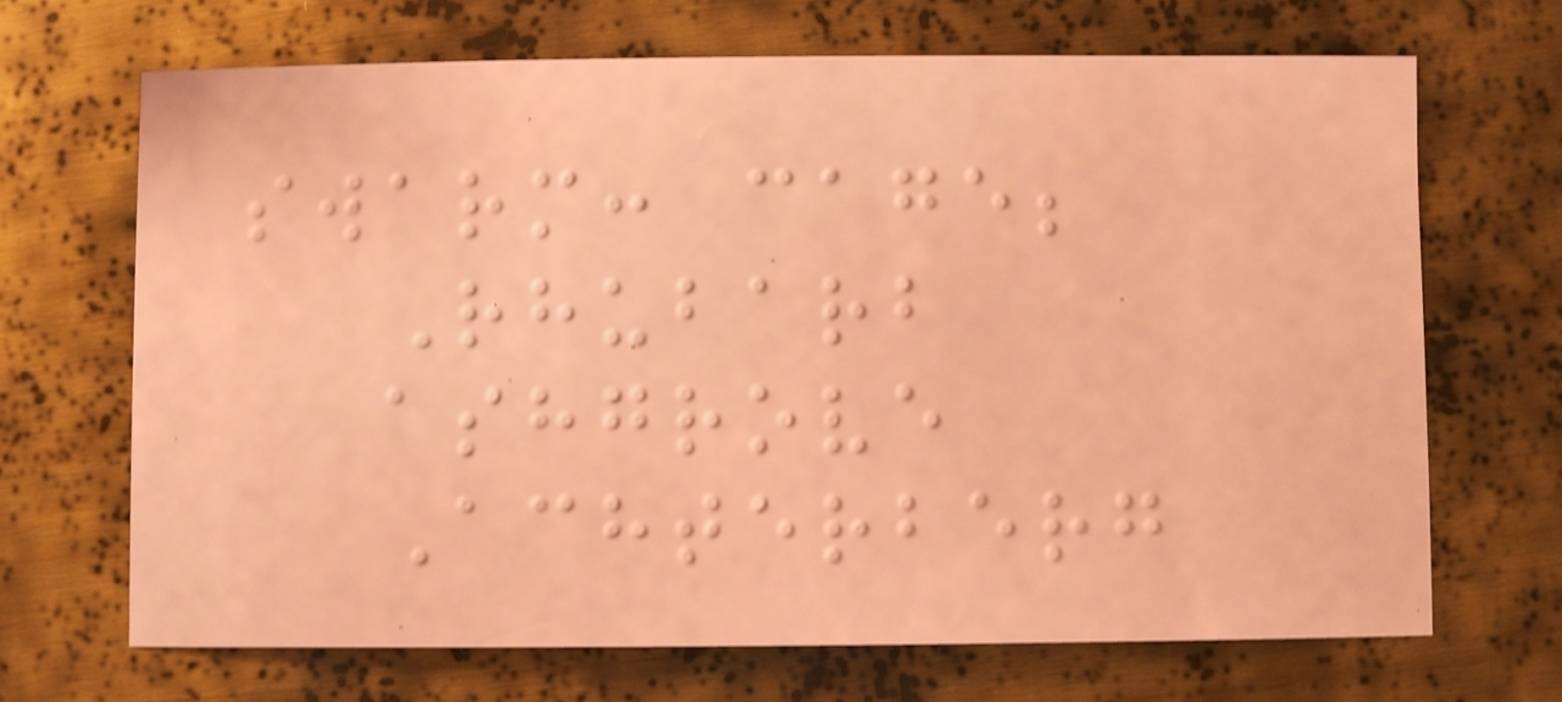swarm: cage;
Rhubarb
ashgrove
Achterberg
